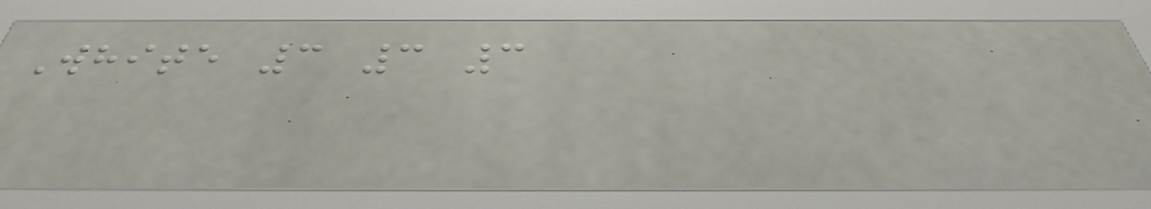White 3 3 3
